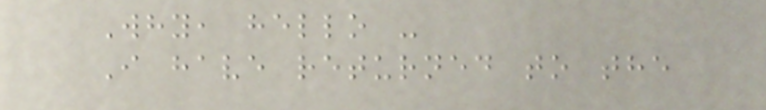Why, hello -
I have returned to the
